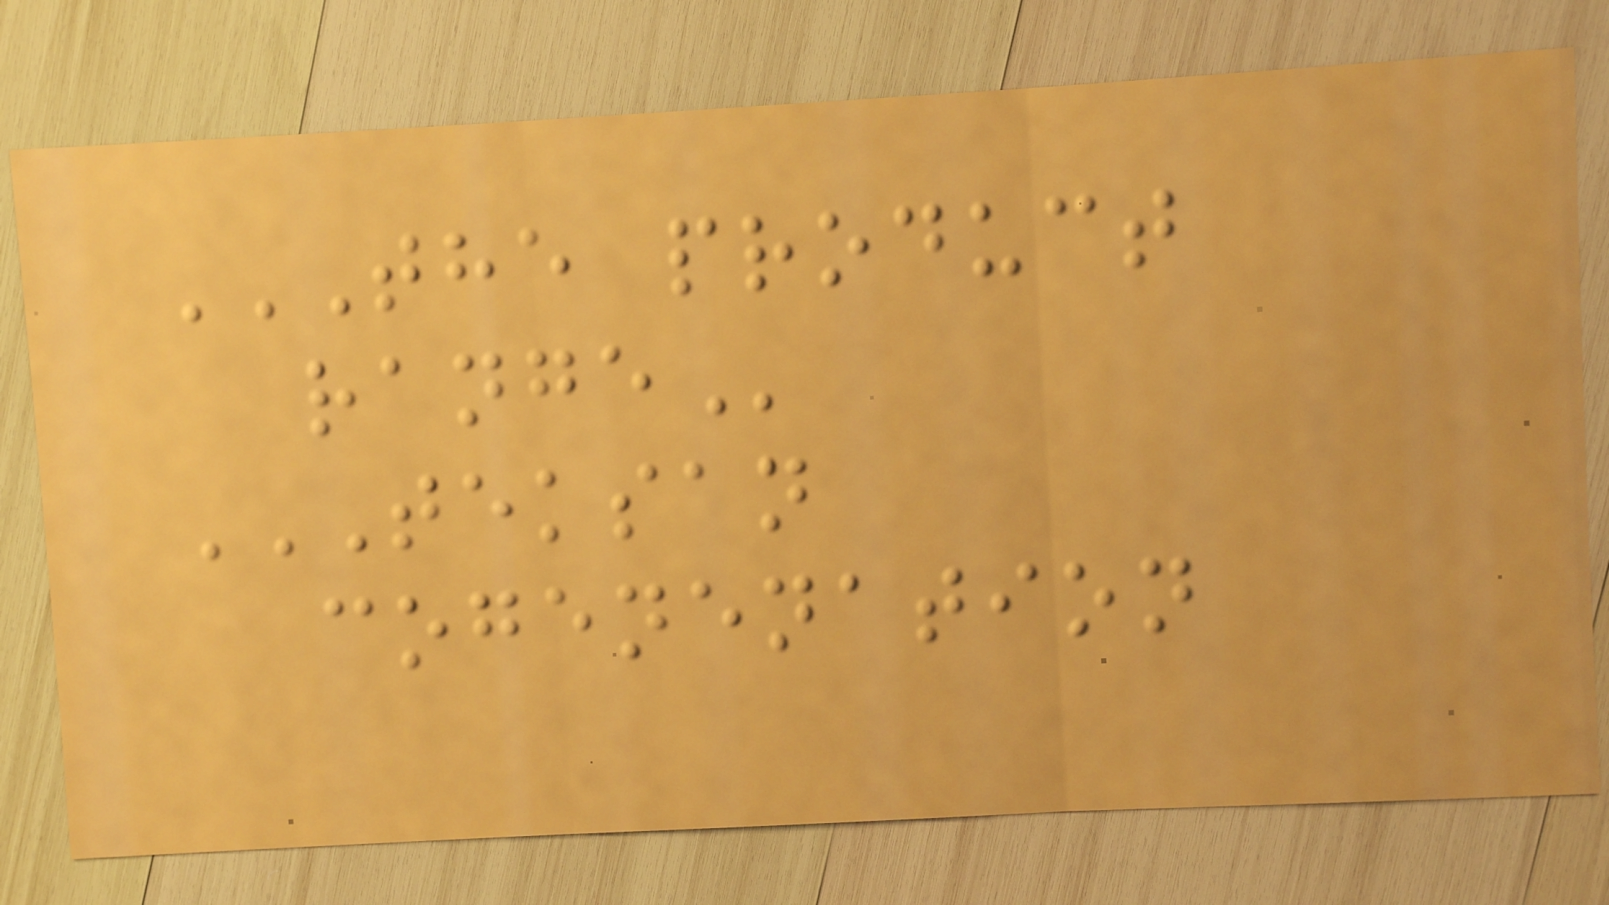THE PRODUCT
RANGE
TEKSAN
COGENENATION
